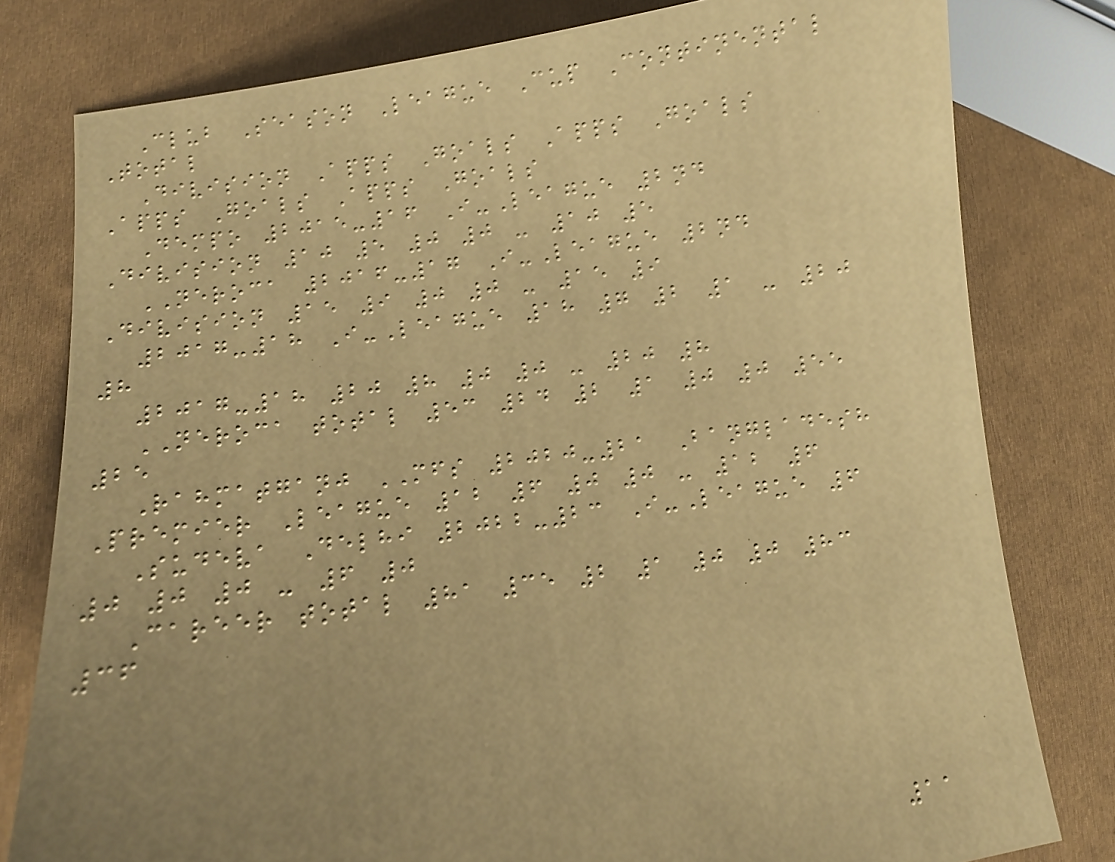Club Season League Cup Continental
Total
Division Apps Goals Apps Goals
Apps Goals Apps Goals
Dempo 2015-16 I-League 2nd
Division 10 5 0 0 - 10 5
NEROCA 2016-17 I-League 2nd
Division 15 9 0 0 - 15 9
2017-18 I-League 18 7 2 1 - 20
8
2017-18 20 8 0 0 - 20 8
NEROCA total 53 24 2 1 0 0 55
25
Rahmatganj MFS 2020-21 Bangladesh
Premier League 12 6 0 0 - 12 6
Sudeva Delhi 2022-23 I-League 6
0 0 0 - 6 0
Career total 81 35 2 1 0 0 83
36
11
